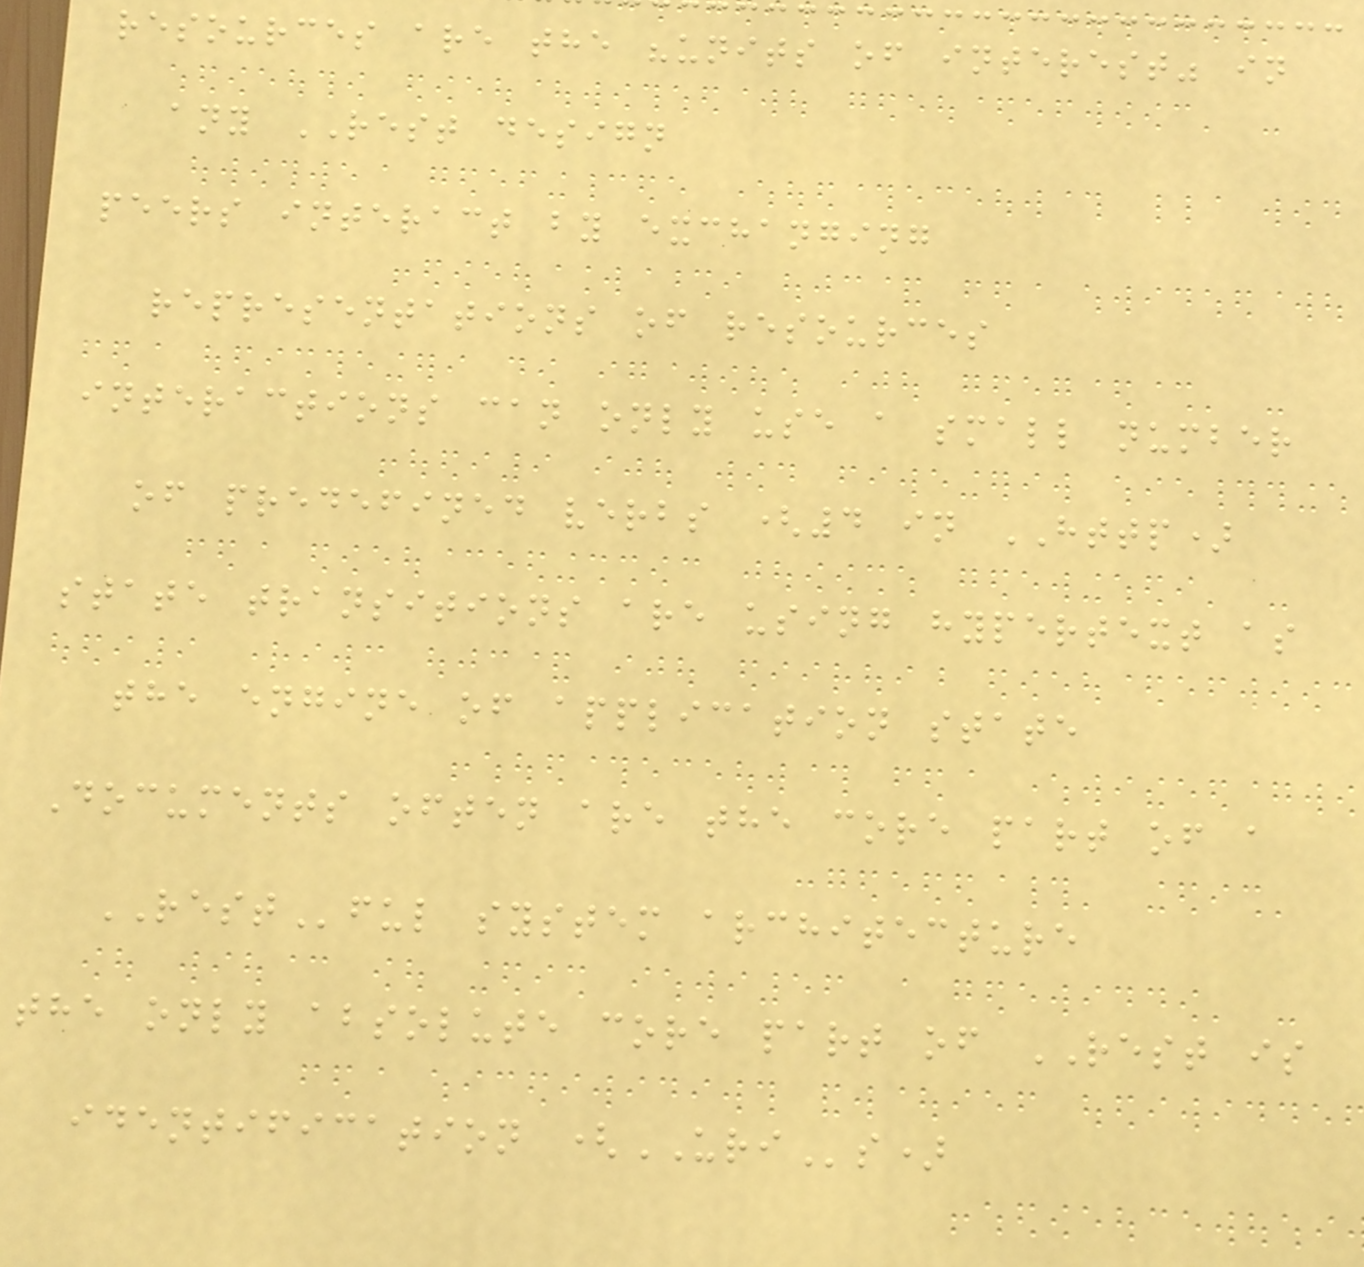resources are the "units of interest" in
any REST design
peers interact by exchanging
representations of resources
interactions can only use a small number
of predefined verbs (4 in HTTP)
state transitions are using hypertext as
the engine of application state
Documents often are the core part of a
RESTful system architecture
the only absolute core part of REST is
identification (URIs)
